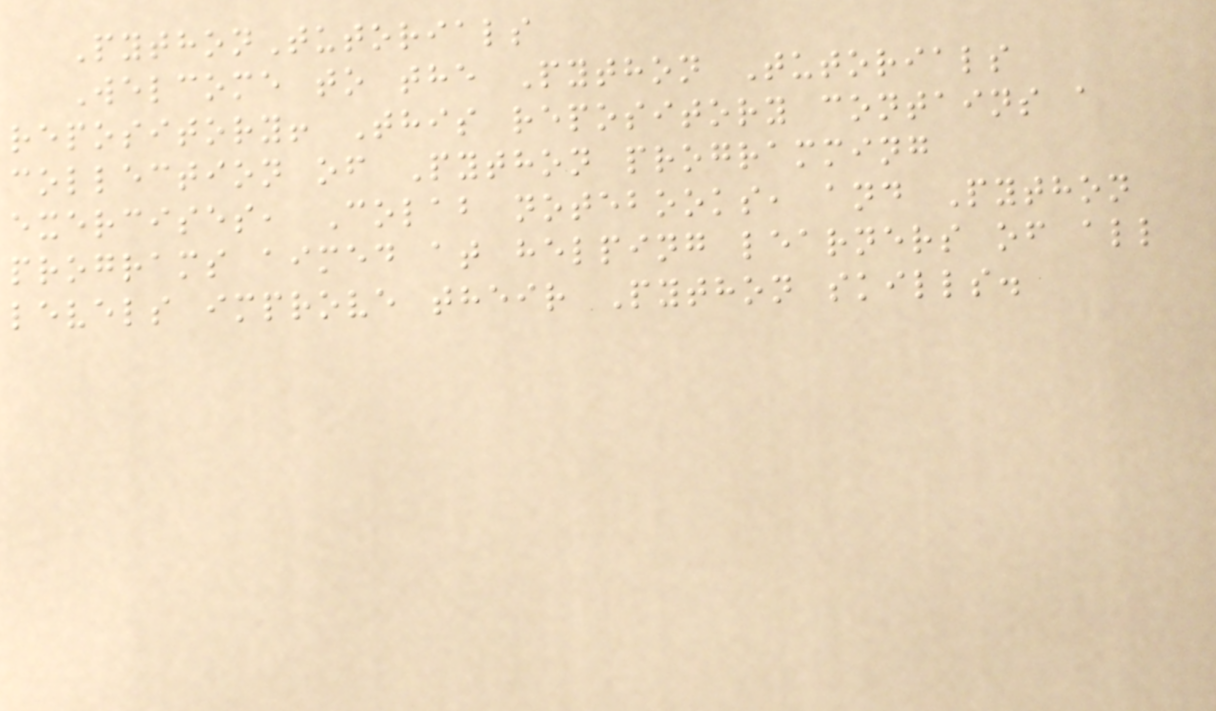PythonTutorials
Welcome to the Python Tutorials
repository! This repository contains a
collection of Python programming
exercises, Colab notebooks, and Python
programs aimed at helping learners of all
levels improve their Python skills.
